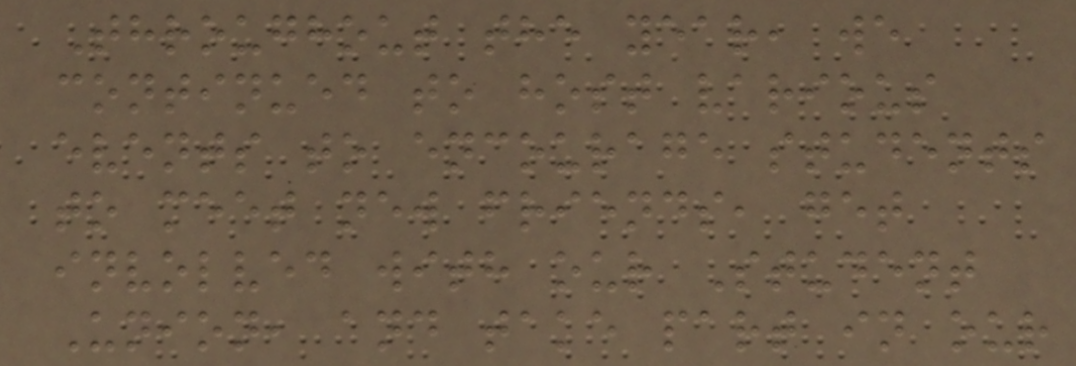Throughout the year, we
continued to host various
events to encourage students
to meet new friends, get
involved with our Student
Union, and take part in our
